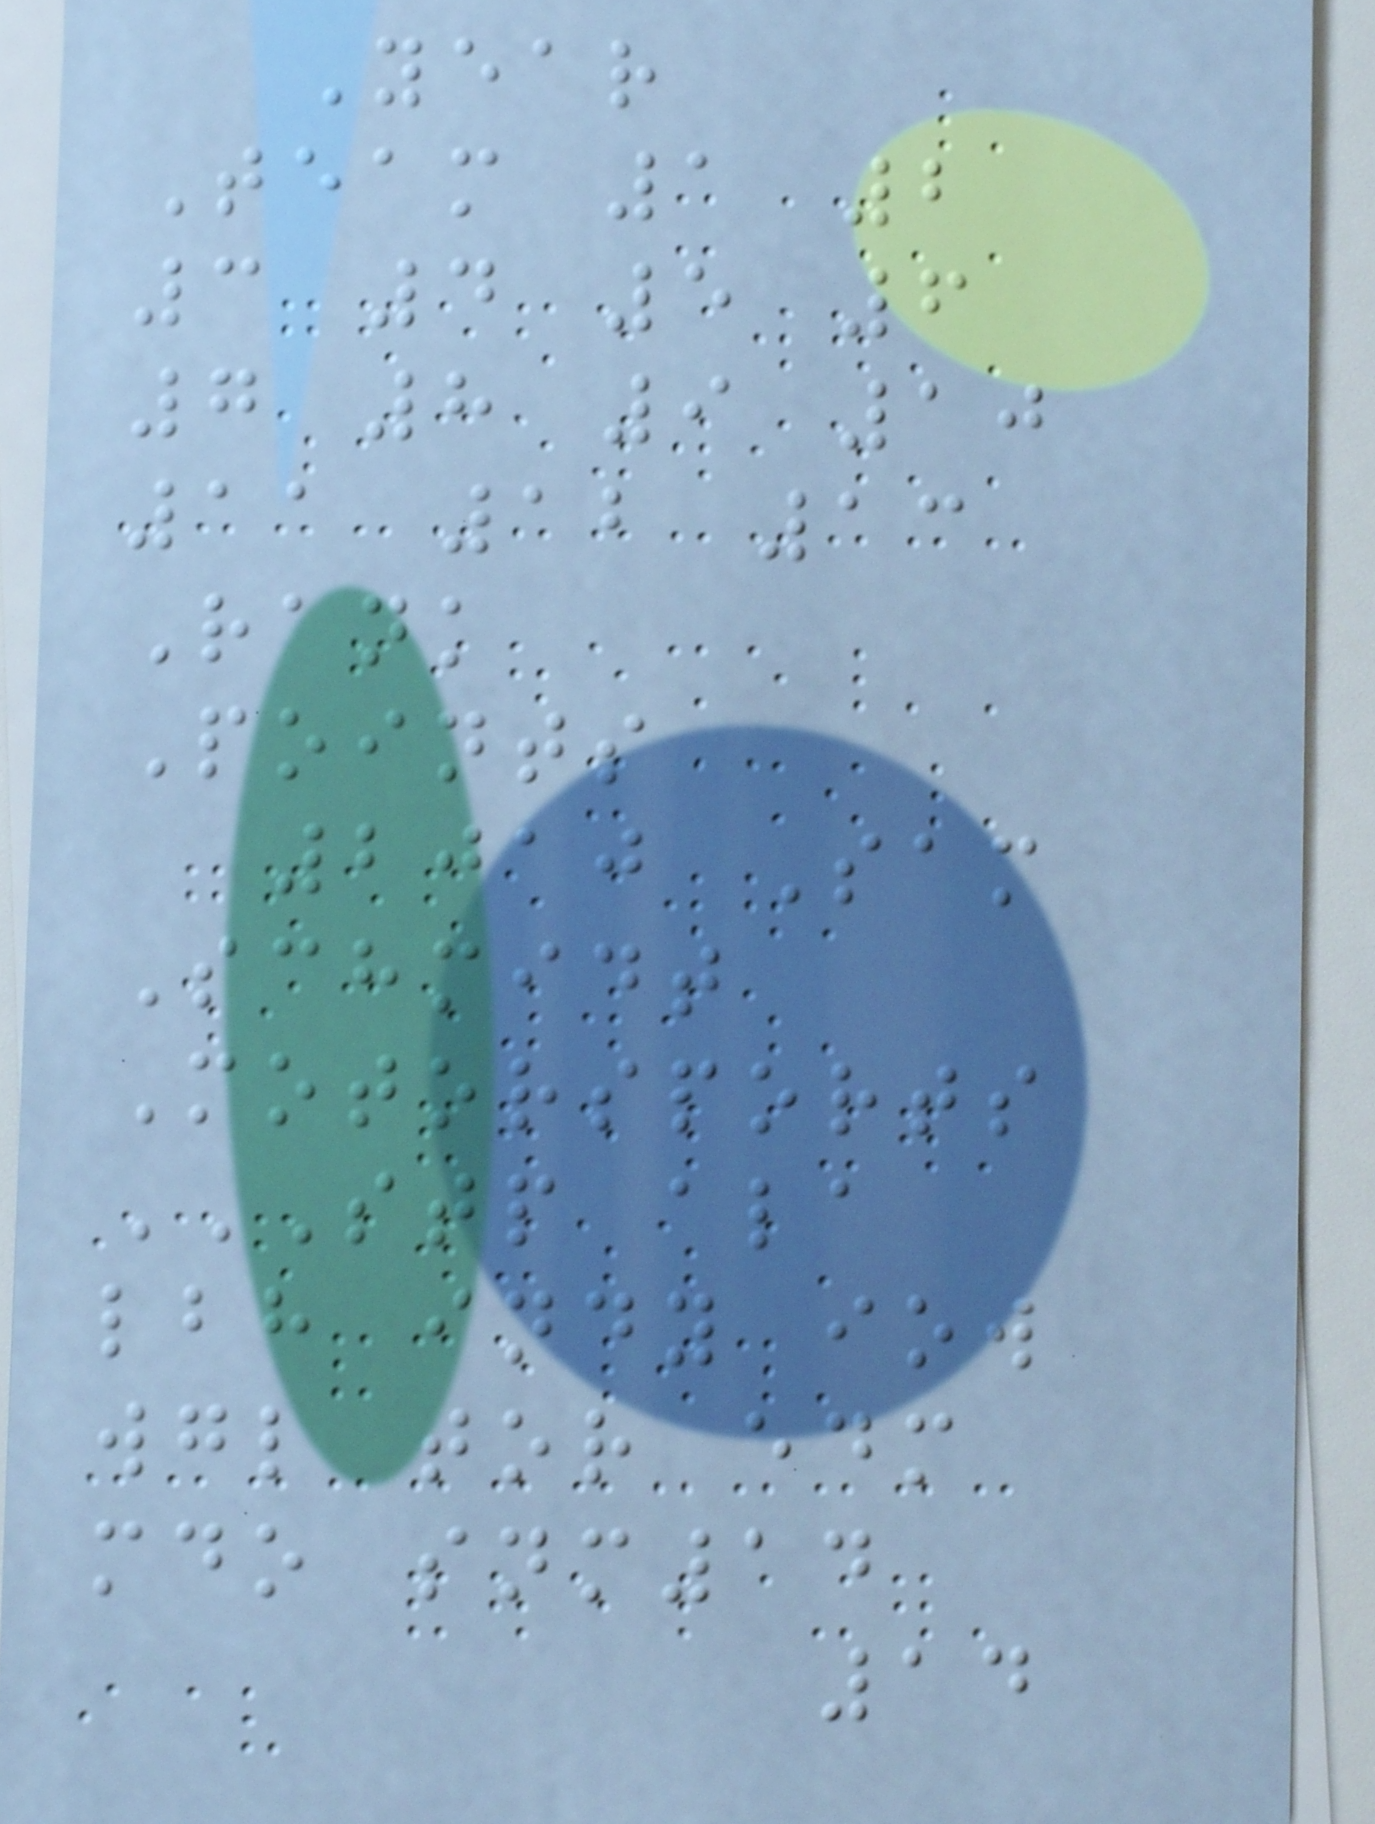Year
Team 1 2
3 4 5 6
7 8 9 10
11 12 13
Rank
Points
2010 Sam
Schmidt
Motorsports
STP ALA
LBH INDY IOW
WGL TOR EDM
MDO SNM14
14
